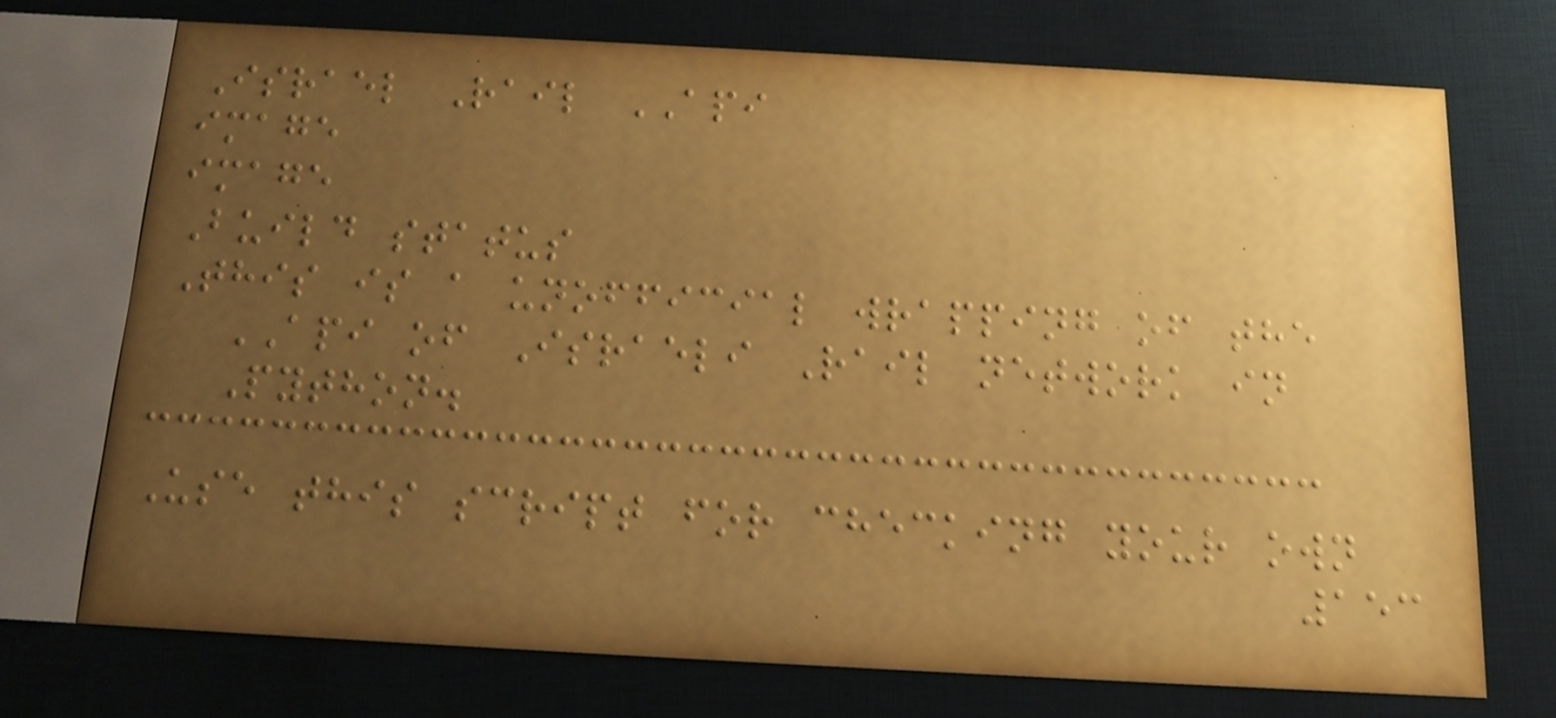Israel Rail API
image
image
Build status
This is a unofficial wrapping of the
API of Israeli Rail network in
Python.
Use this script for checking your own
153
